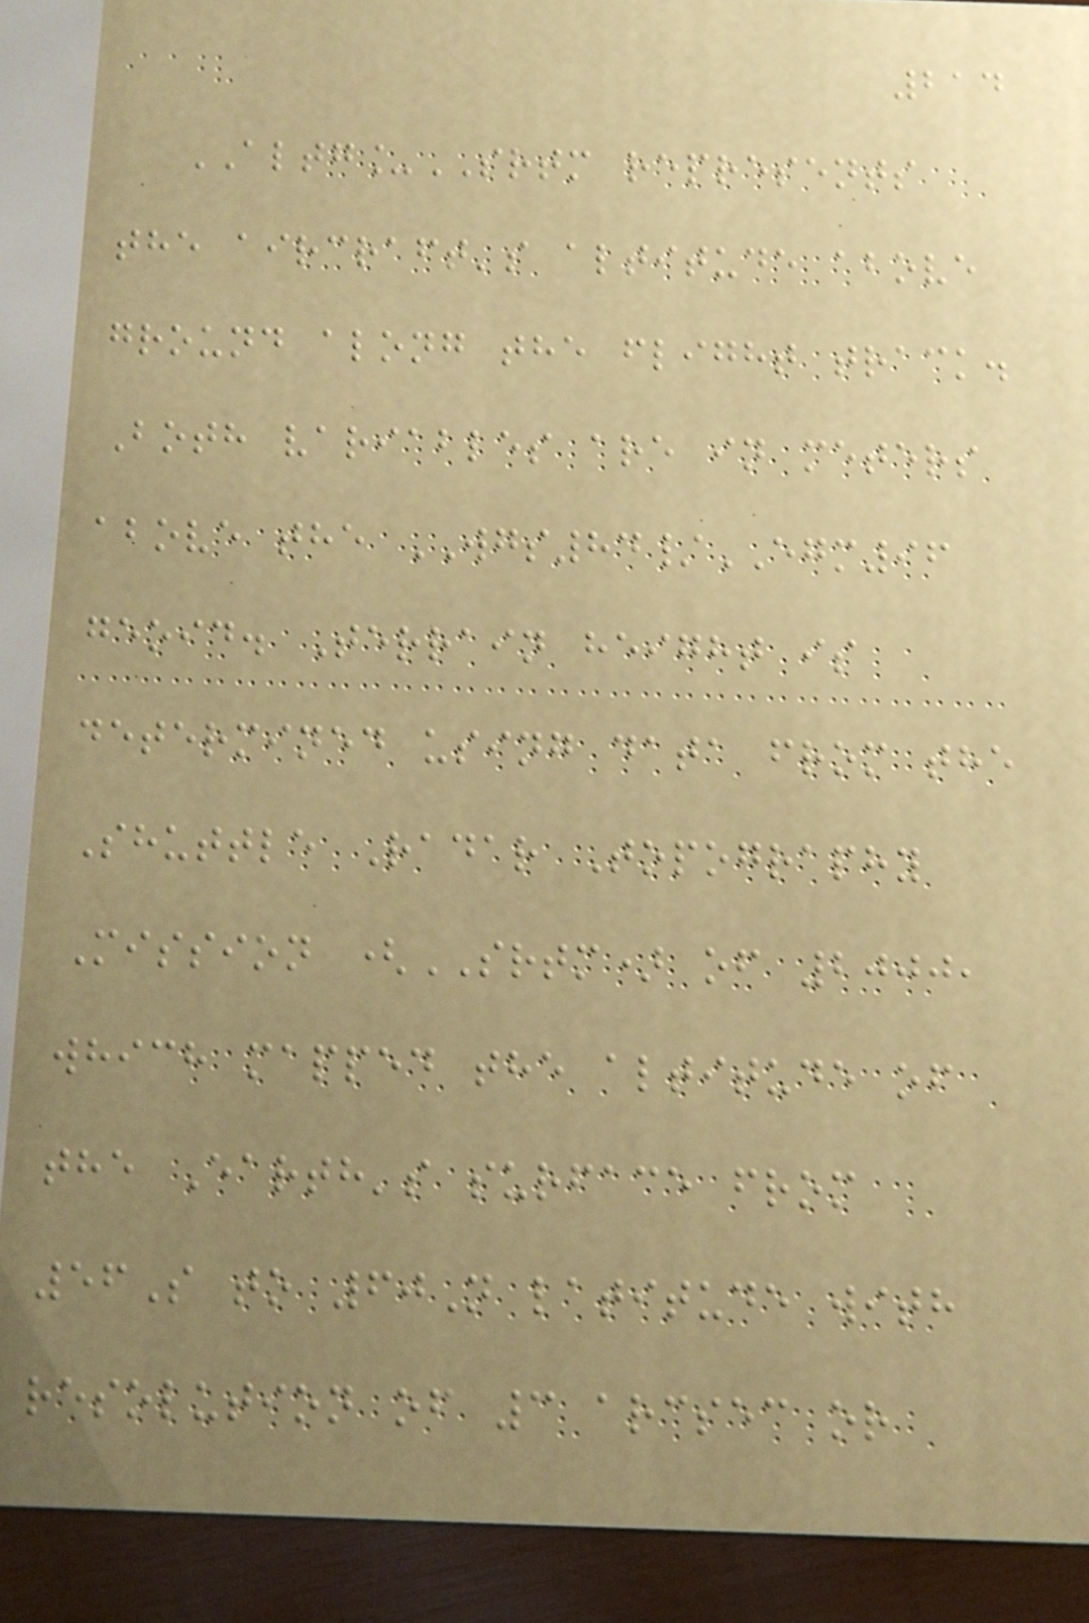214
ALTG_SRTM represents
the aircraft's altitude above
ground along the flight track.
Both variables are in meters
above the WGS84/EGM96
geoid. Terrain height is
determined using data from the
Shuttle Radar Topography
Mission (SRTM) of 2000,
which mapped the altitude of
the Earth's surface from
56S to 60N latitude with
resolution of 3 arcsec or
